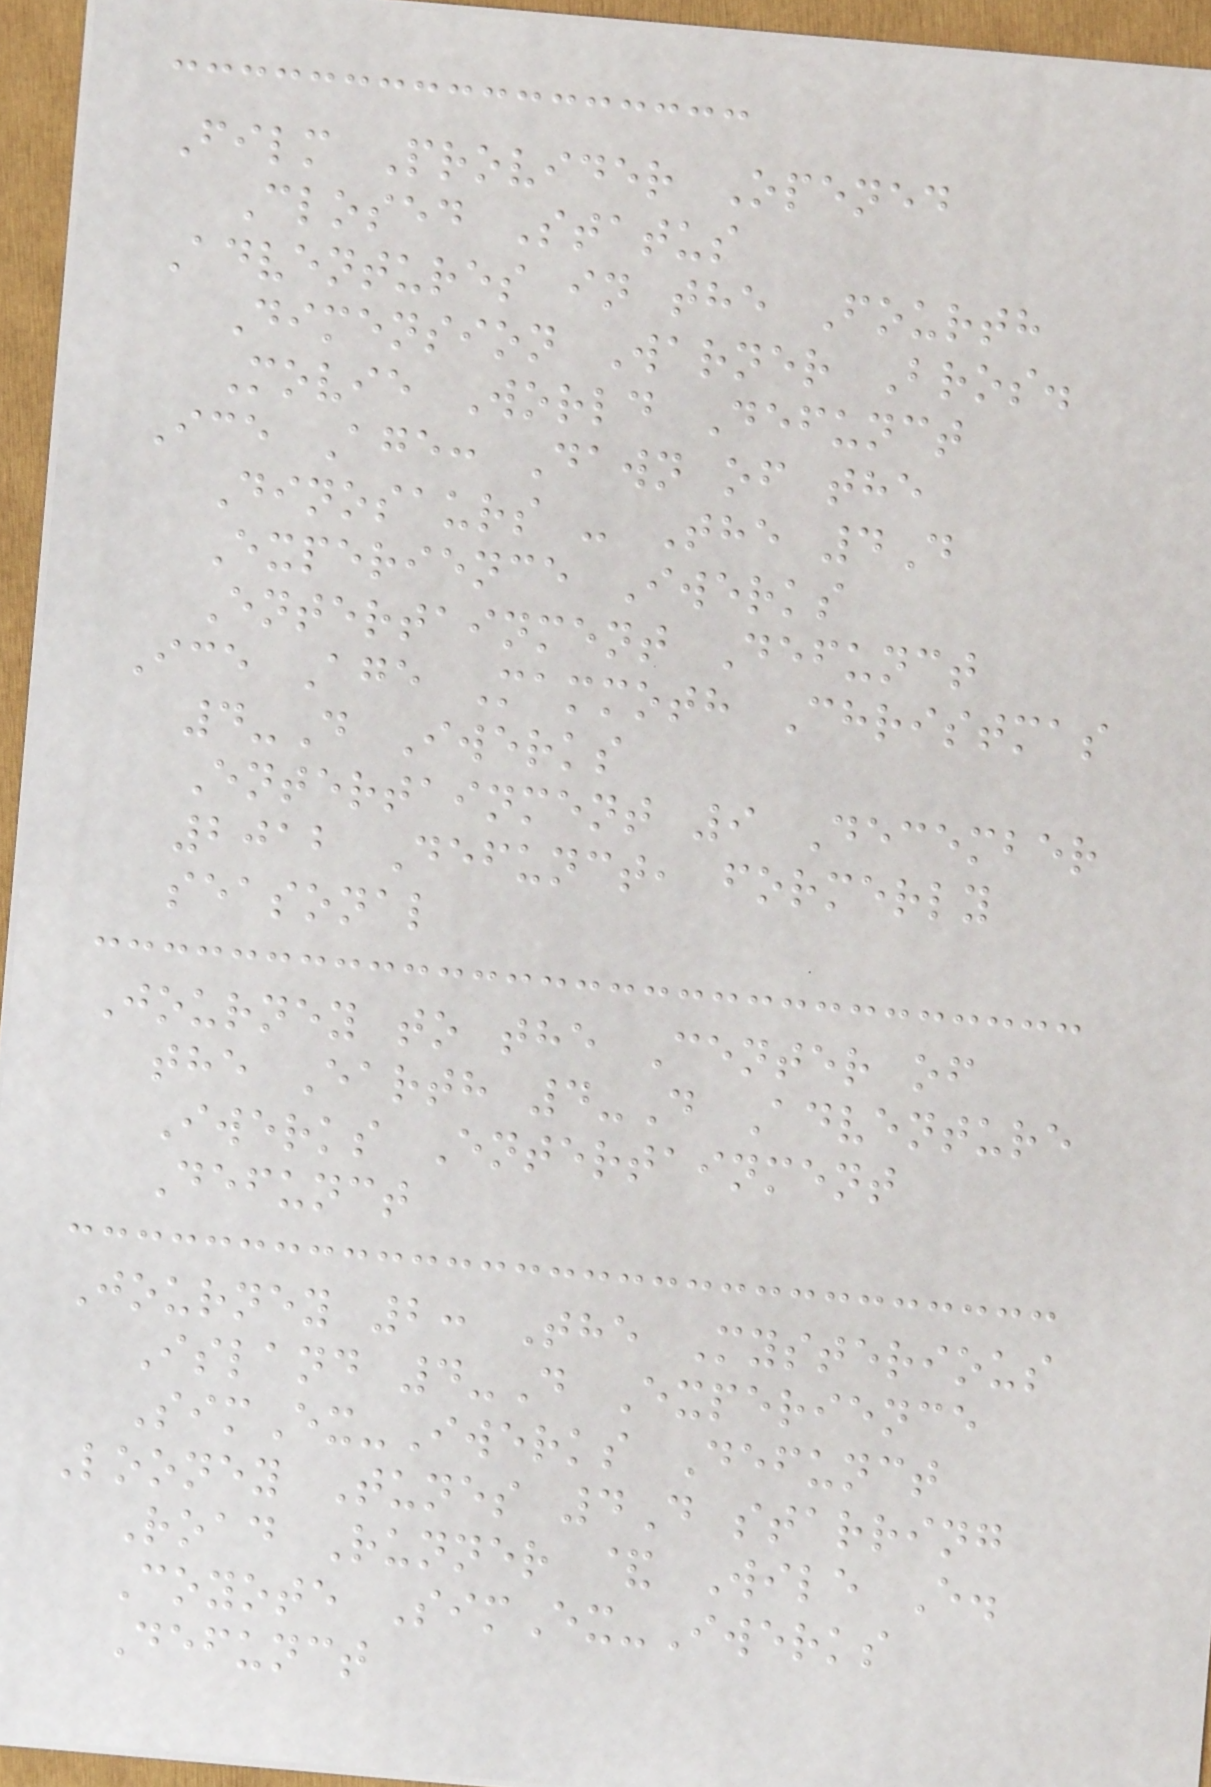Film Provider Opened
Closed Status
Adventures in the Fourth
Dimension Warner Bros.
Movie World Defunct
Ice Age: Dawn of the
Dinosaurs - The 4D
Experience Iwerks
Entertainment Defunct
Ice Age Mammoth Christmas
4-D Iwerks
Entertainment 9 December
2012 Defunct, formerly
seasonal
Journey to the Center of
the Earth 4-D Adventure
Iwerks Entertainment
Defunct
Journey 2: The Mysterious
Island 4-D Experience
SimEx-Iwerks Defunct
Looney Tunes 4D starring
Road Runner & Wile E.
Coyote SimEx-Iwerks
Defunct
